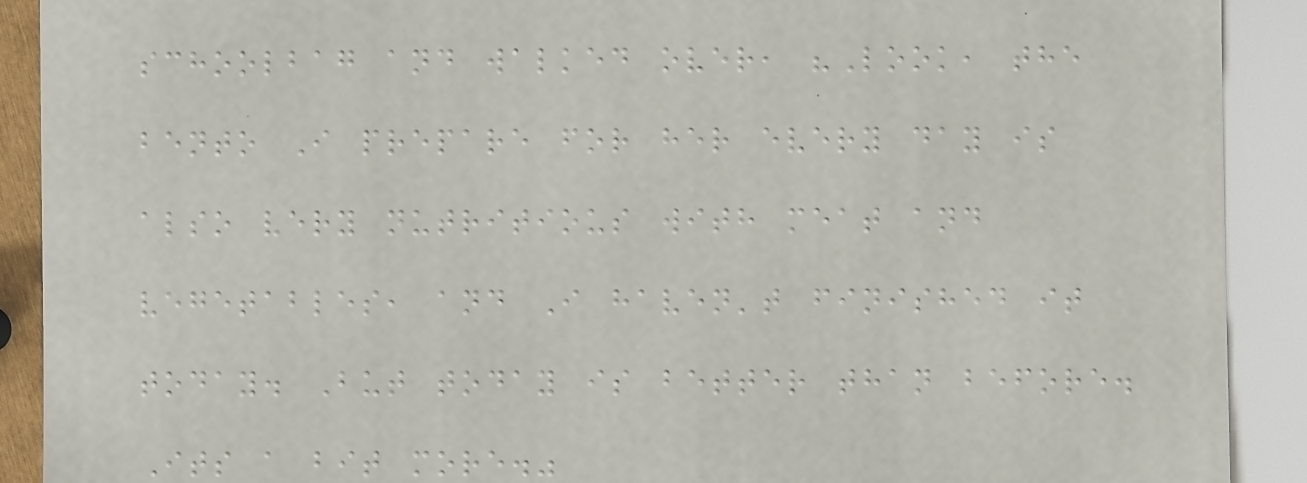schoolbag and walked over, "Look, the
bento I prepare for her every day is
also very nutritious with meat and
vegetables, and I haven't finished it
today. But today is better than before.
Its a bit more."
